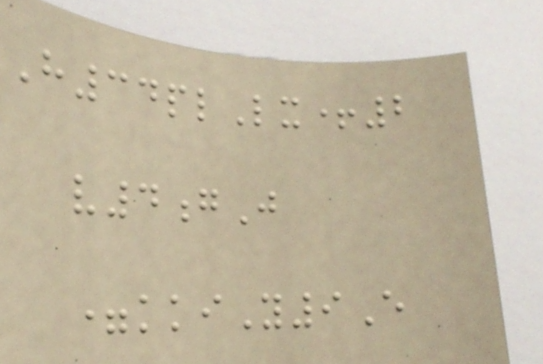H34plLx+2
v4gJ
=kkiY9E
